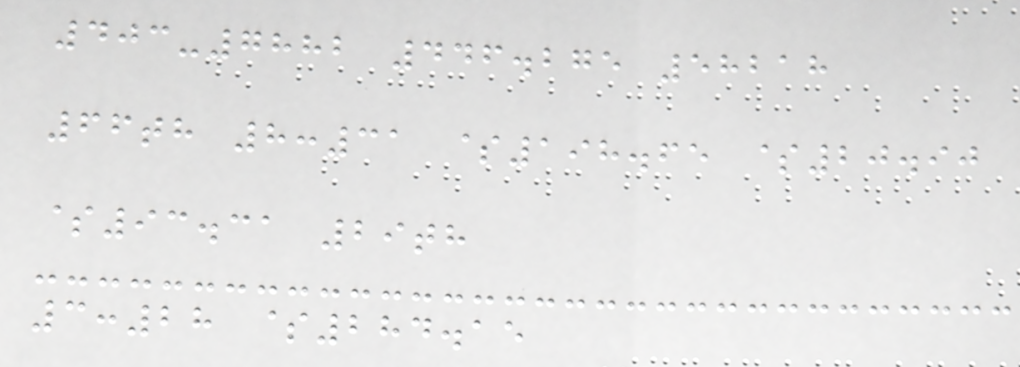403-7882 446.275 58218
66th 8:31 $198.65 $20.90
$93.31 29th
3:28 $284.15
